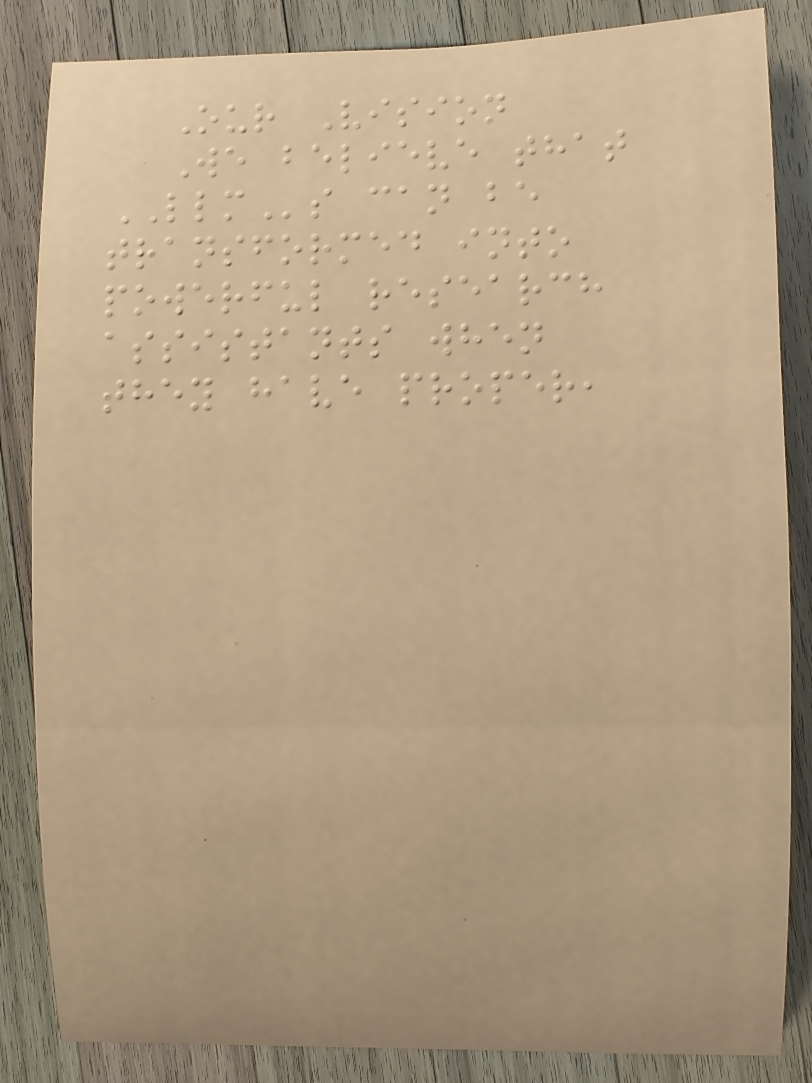Our Vision
We believe that
LLMs can be
transformed into
powerful research
assistants when
they have proper,
